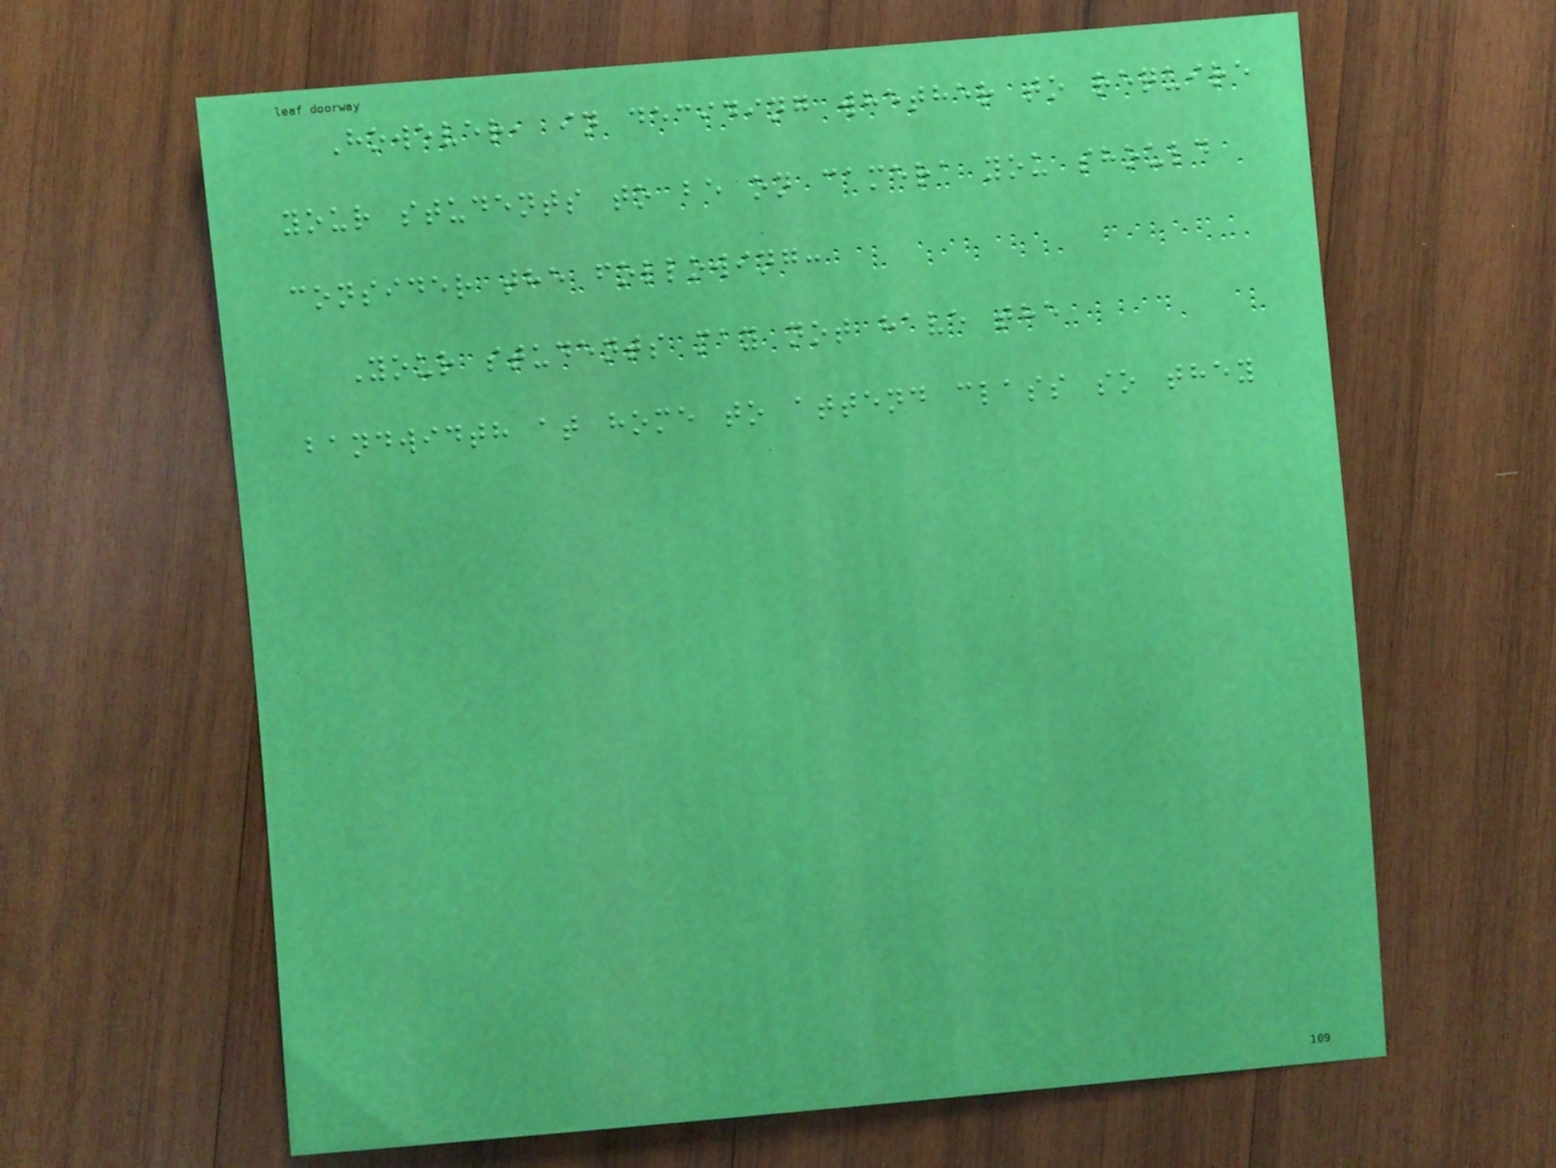However, in deciding whether to require
your students to be on camera you should
consider the following:
Your students may not have the
bandwidth at home to attend class so they
